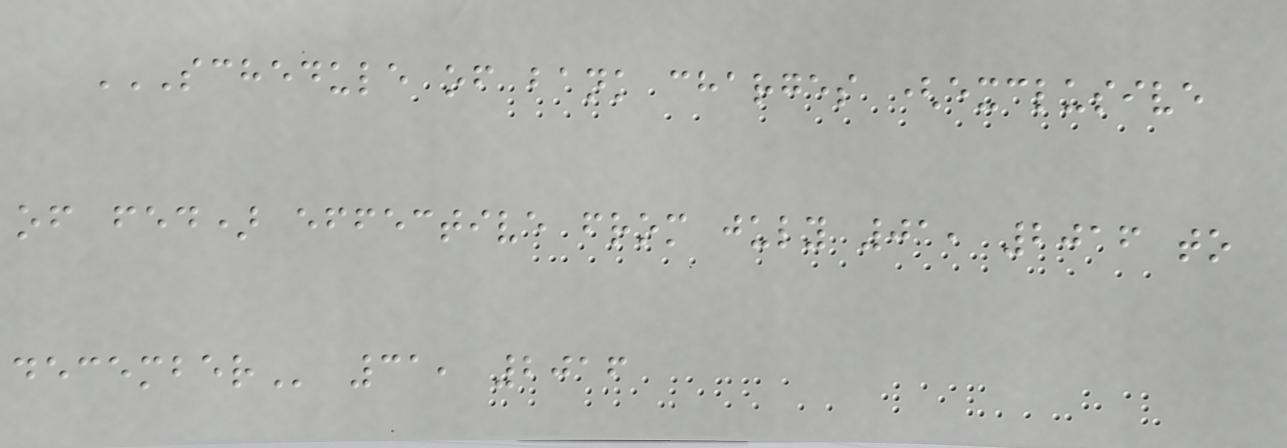SCHEDULE OF BANK CHARGES (EXCLUSIVE
OF FED) EFFECTIVE FROM JULY 01, 2016 TO
DECEMBER 31, 2016
